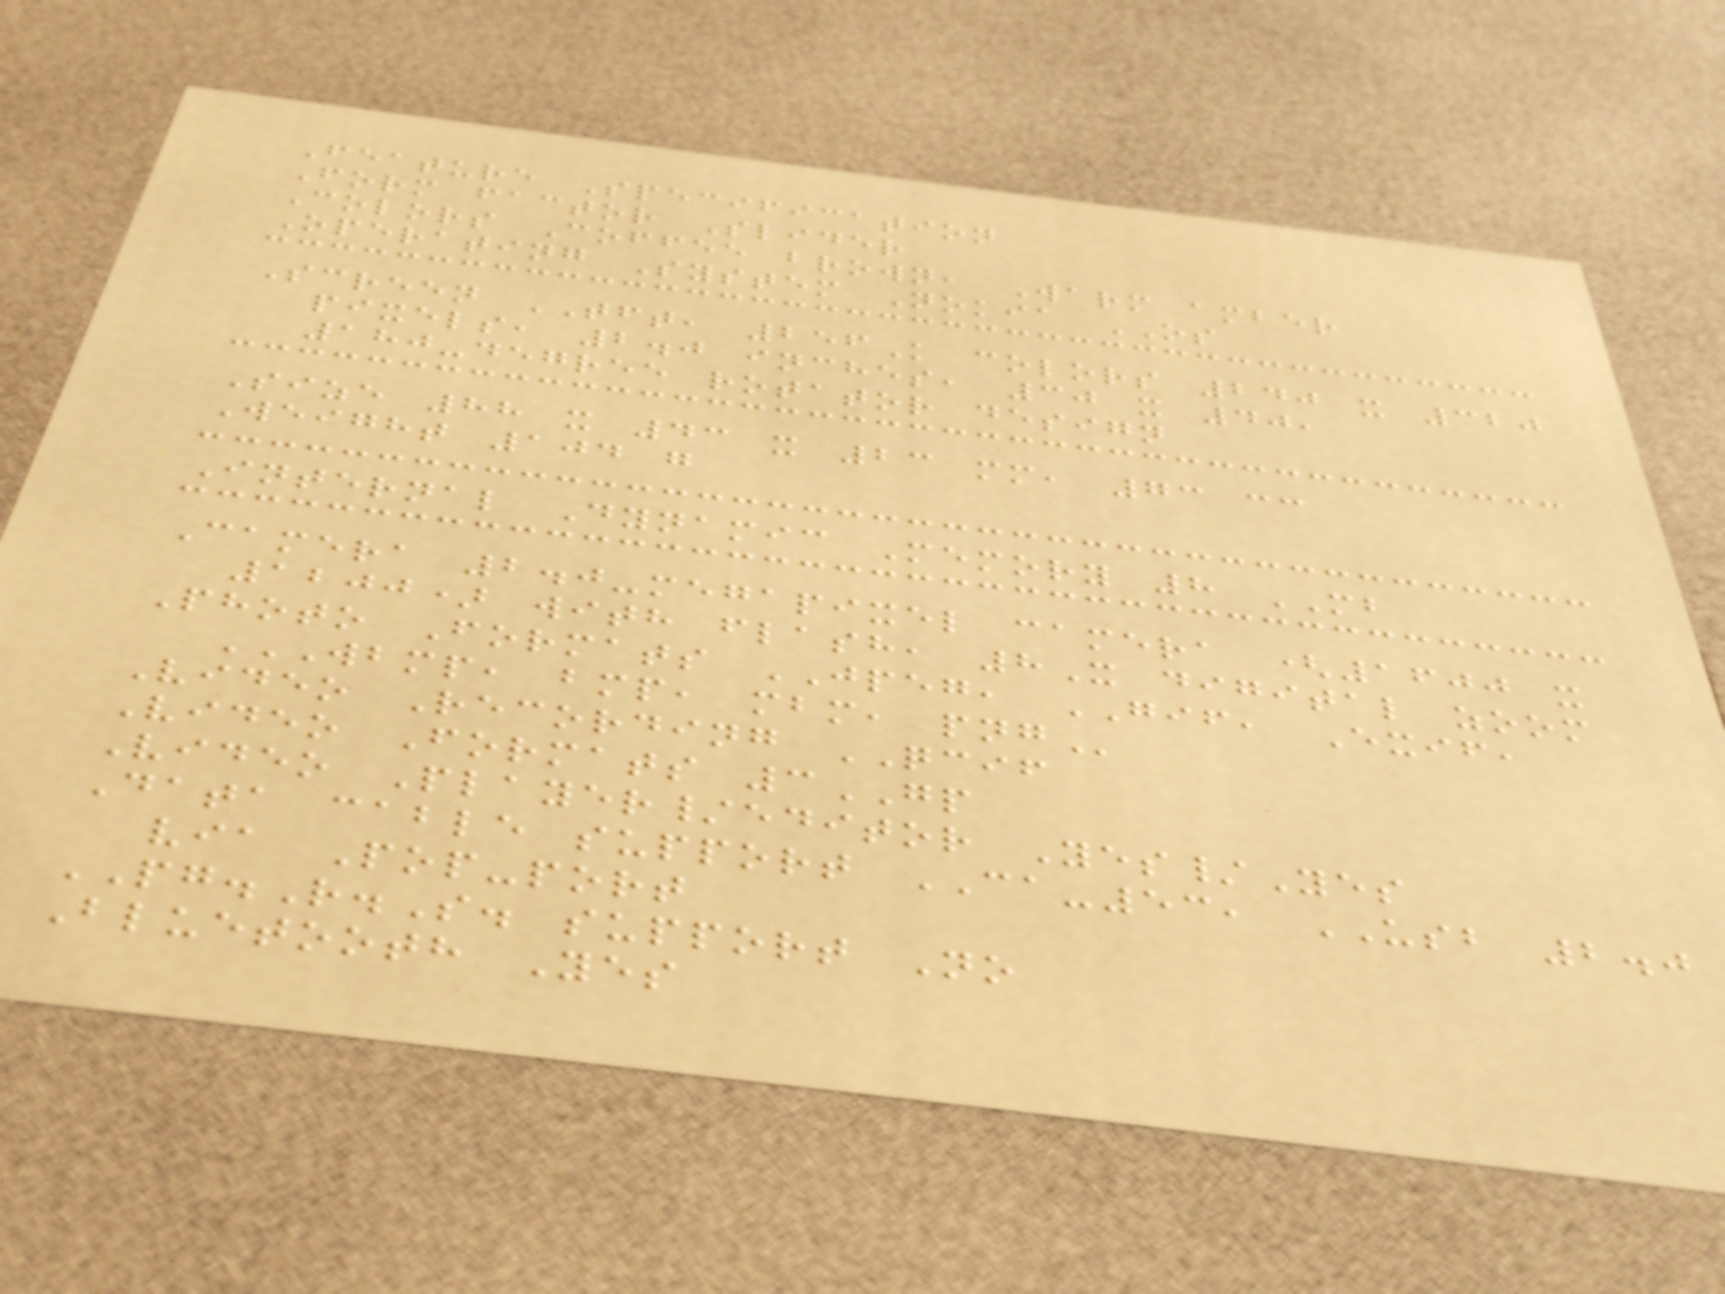Feature Specification
Form factor Slider
Colors Coffee brown, Warm amber
Operating System Nokia OS
Screen TFT, 256K colors 240 x 320
pixels, 2.0 inches, 30 x 40,
180-degree rotator design
Size 88 x 43 x 23 mm, 73 cc
Weight 104 g
Internal Dynamic Memory 8 MB
Camera 2.0-megapixel camera (1600 x
1200) with flash, 8X digital zoom
Photo Formats JPEG, GIF, Exif,
WBMP, BMP, MBM, PNG
Video Recording QCIF
Video Formats 3GP
Video Player/editor Yes/Yes
Data cable support CA-53, USB 2.0
via Pop-port
PG.R.S. support No
Bluetooth Yes
